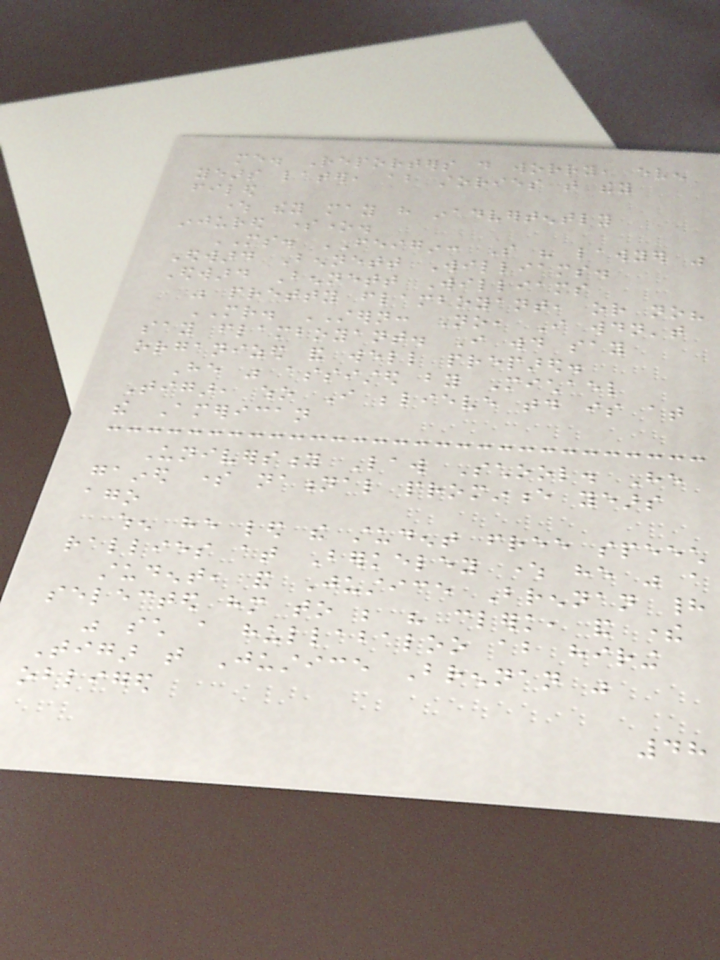me. Reporters do worry, even
years later, about stories that they
filed
where they may have inadvertently
injured someone.
MS. FEIGIN: So his lawyer was
Edward Bennett Williams.
Edward Bennett Williams
was pretty flamboyant, or no?
MR. STERN: No, I wouldn't
say flamboyant. I would say
organized and well prepared.
He was assisted by Michael
Tigar, who I believe today is at
the American
University Law School. He
gained some national prominence years
ago
when he led the student free speech
rallies at Berkeley where he was a
student, and Justice Brennan had
selected him to be his clerk, and there
was such a hullabaloo about hiring
Tigar that Justice Brennan was
obliged
48
